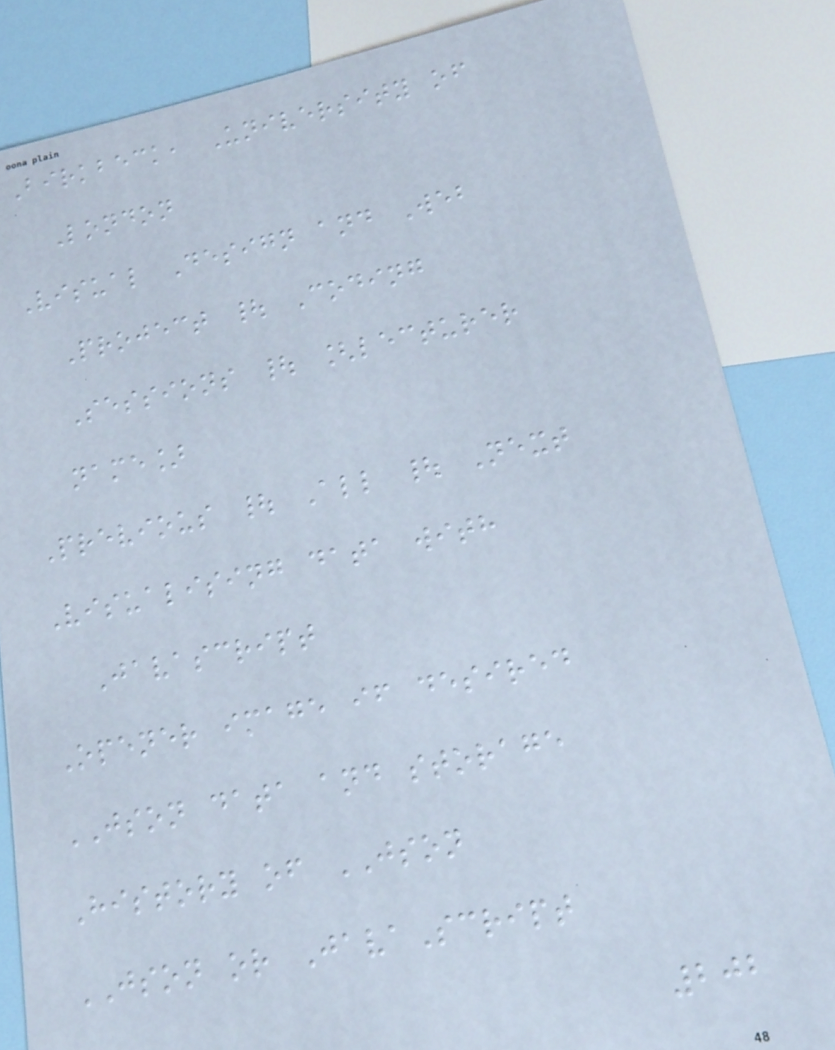Birkbeck, University of
London
Visual Design and Web
Project | Coding
Sessions | [lecturer
name]
Previous | All | Next
Visualising data with
Javascript
Opener image if desired
JSON data and storage
History of JSON
JSON or JavaScript
202
